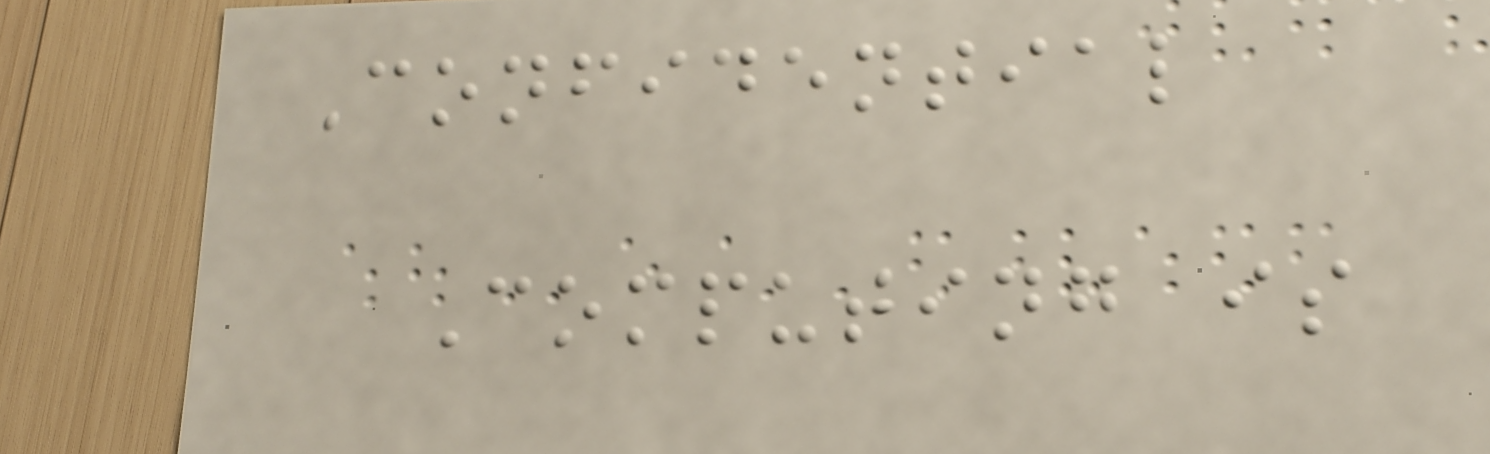Confidential
Computing is
